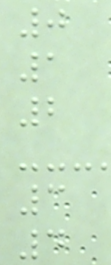0
1
2
3
4
